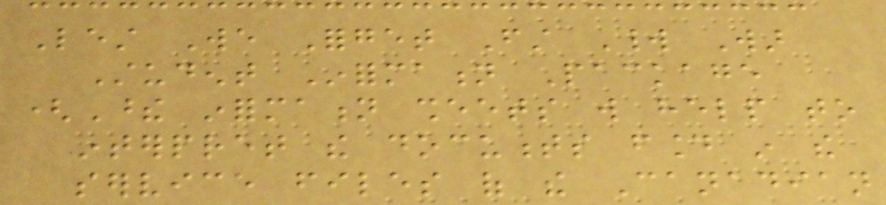Lest We Forget First World War
Student Information Package
(These information sheets will help to
interpret the documents found in the
service files of the Canadian
